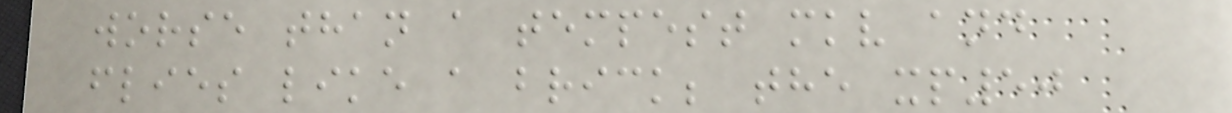worse than a tempest mkv and
flies like a brick; the xp50
